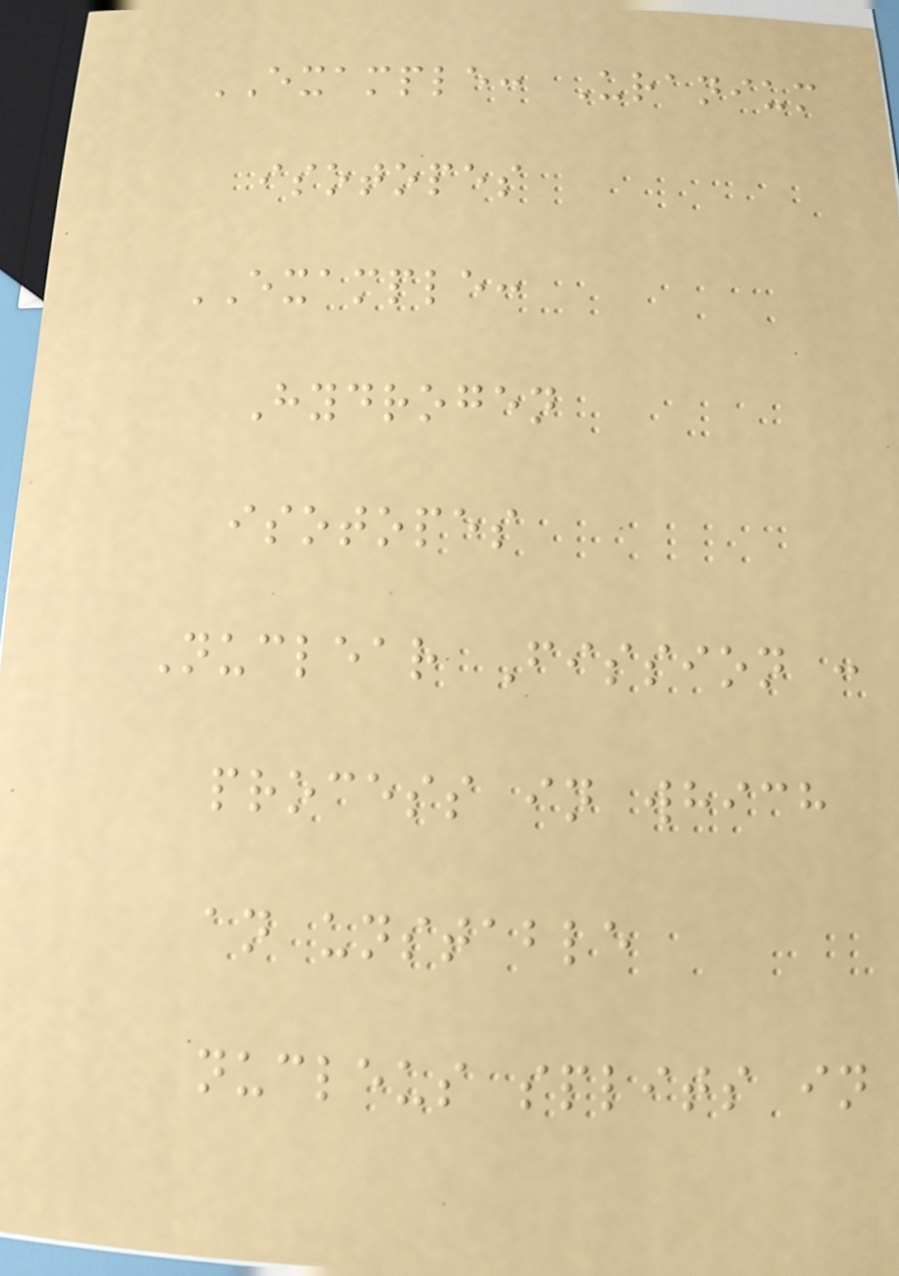EXAMPLE: Uranium
isotopes
EXAMPLE:
Hydrogen
isotopes
Nuclear Fission :
process in which
an unstable
nucleus splits in
